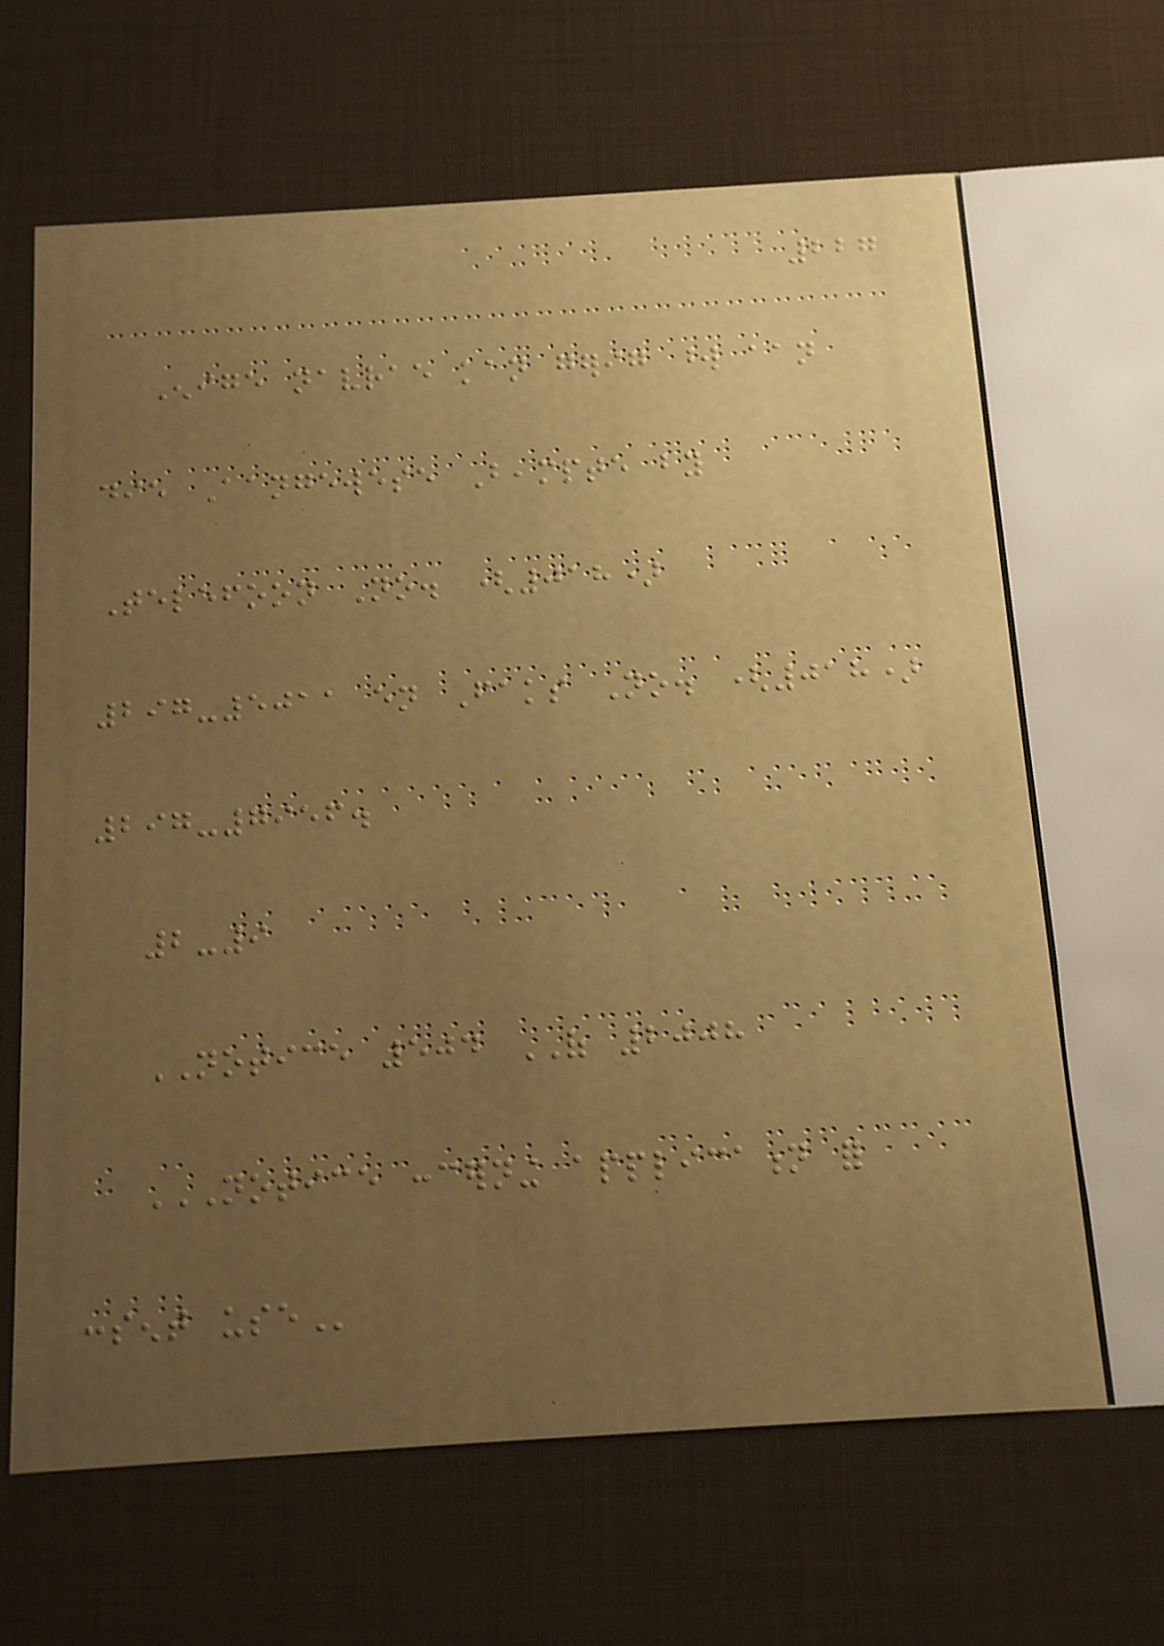227
Enige navrae kan gerig word aan
die Aangewese Beampte by
Telefoon No. (018)
297-5011 en Faks No. (018)
297-7956.
2-9
NOTICE 504 OF 2008
NOTICE CONCERNING APPLICATION FOR
CONSENT USE
